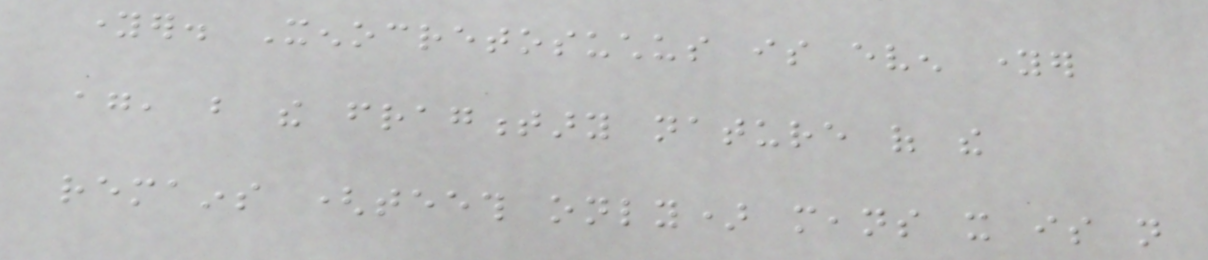younger. Xenocretosuchus is even younger
again, but the fragmentary nature of the
remains (teeth only) means it is not
